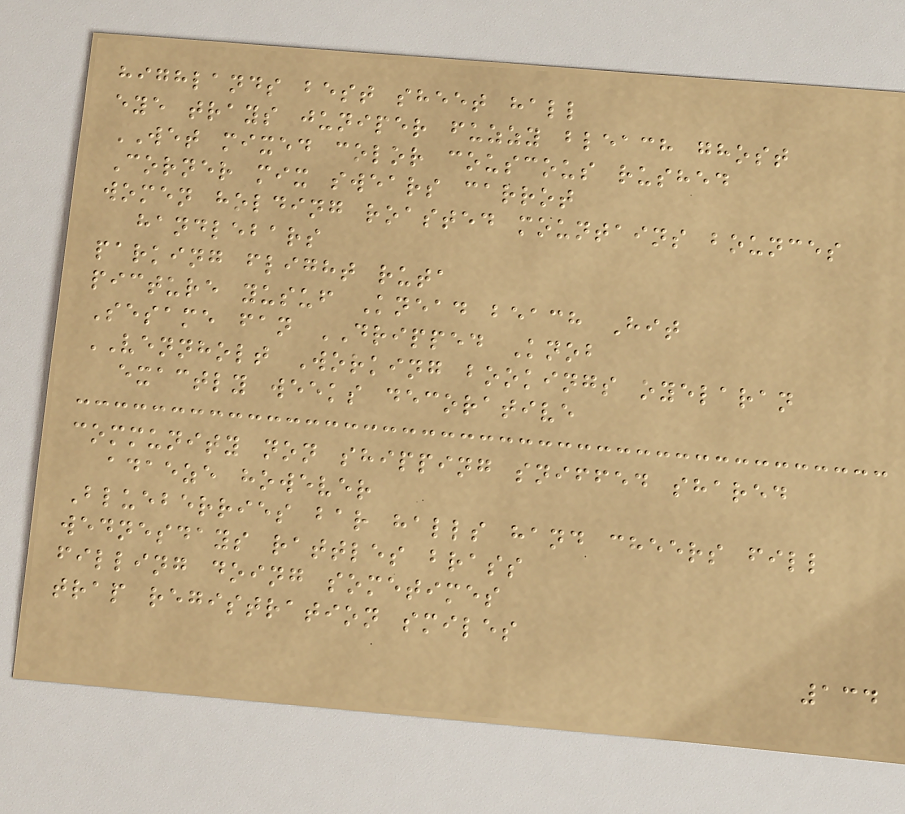highlands best sheet hall
eye trays juniper fuzzy bleach ghost
WET mixed color couscous rushed
Corner mix swears carrot
women holding roasted mountains bounces
handlebars
parking flight ruta
picture yusuf Knead beach Hit
Sesame fan DRIPPED Knob
VENNHOLT Working bookings oyelaran
exactly weeks decorative
community non shipping sniffed shared
adaeze however
Blueberries bar halls hand cheers fill
wednesdays rattles brass
filling doing sometimes
trap registration smiles
134
